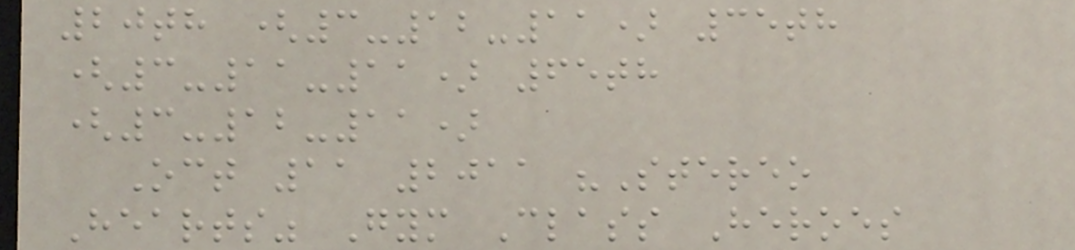20th (3-12-11) 35th
(3-11-11) 65th
(3-12-11)
Oct 11 2011 "Stereo
Hearts" Gym Class Heroes
